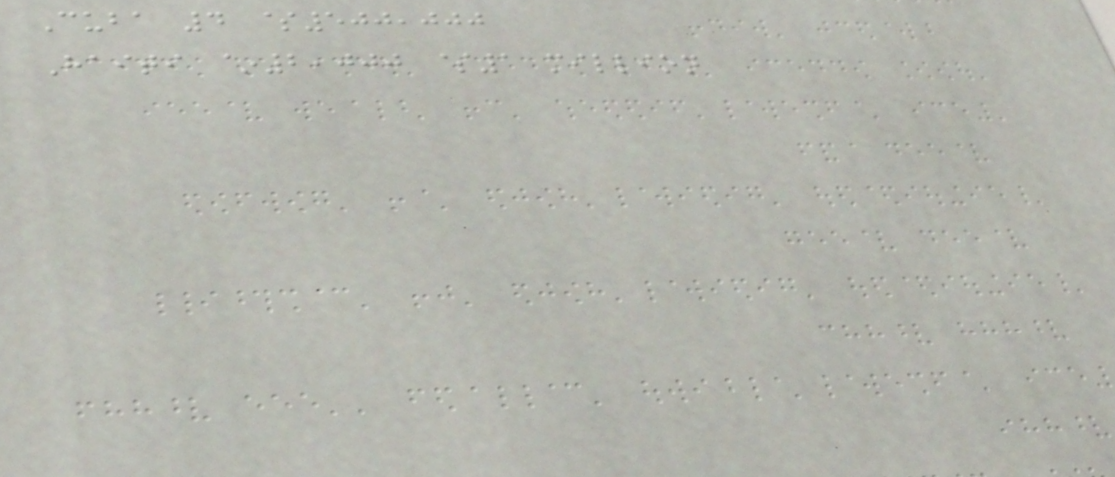Cuba 4 $500,000
Haiti ~2,000 $1 million
